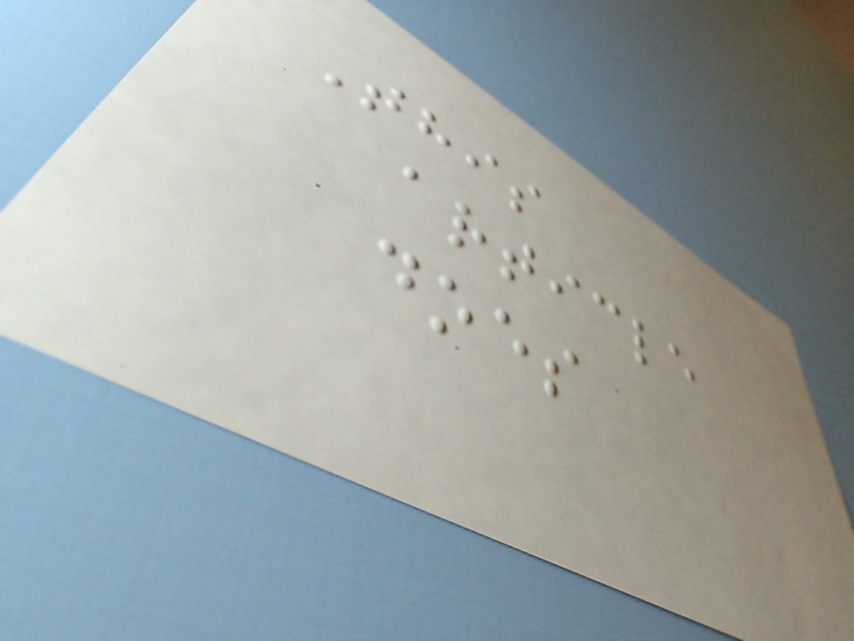This
article
does
